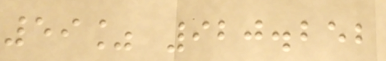59% 920.252
